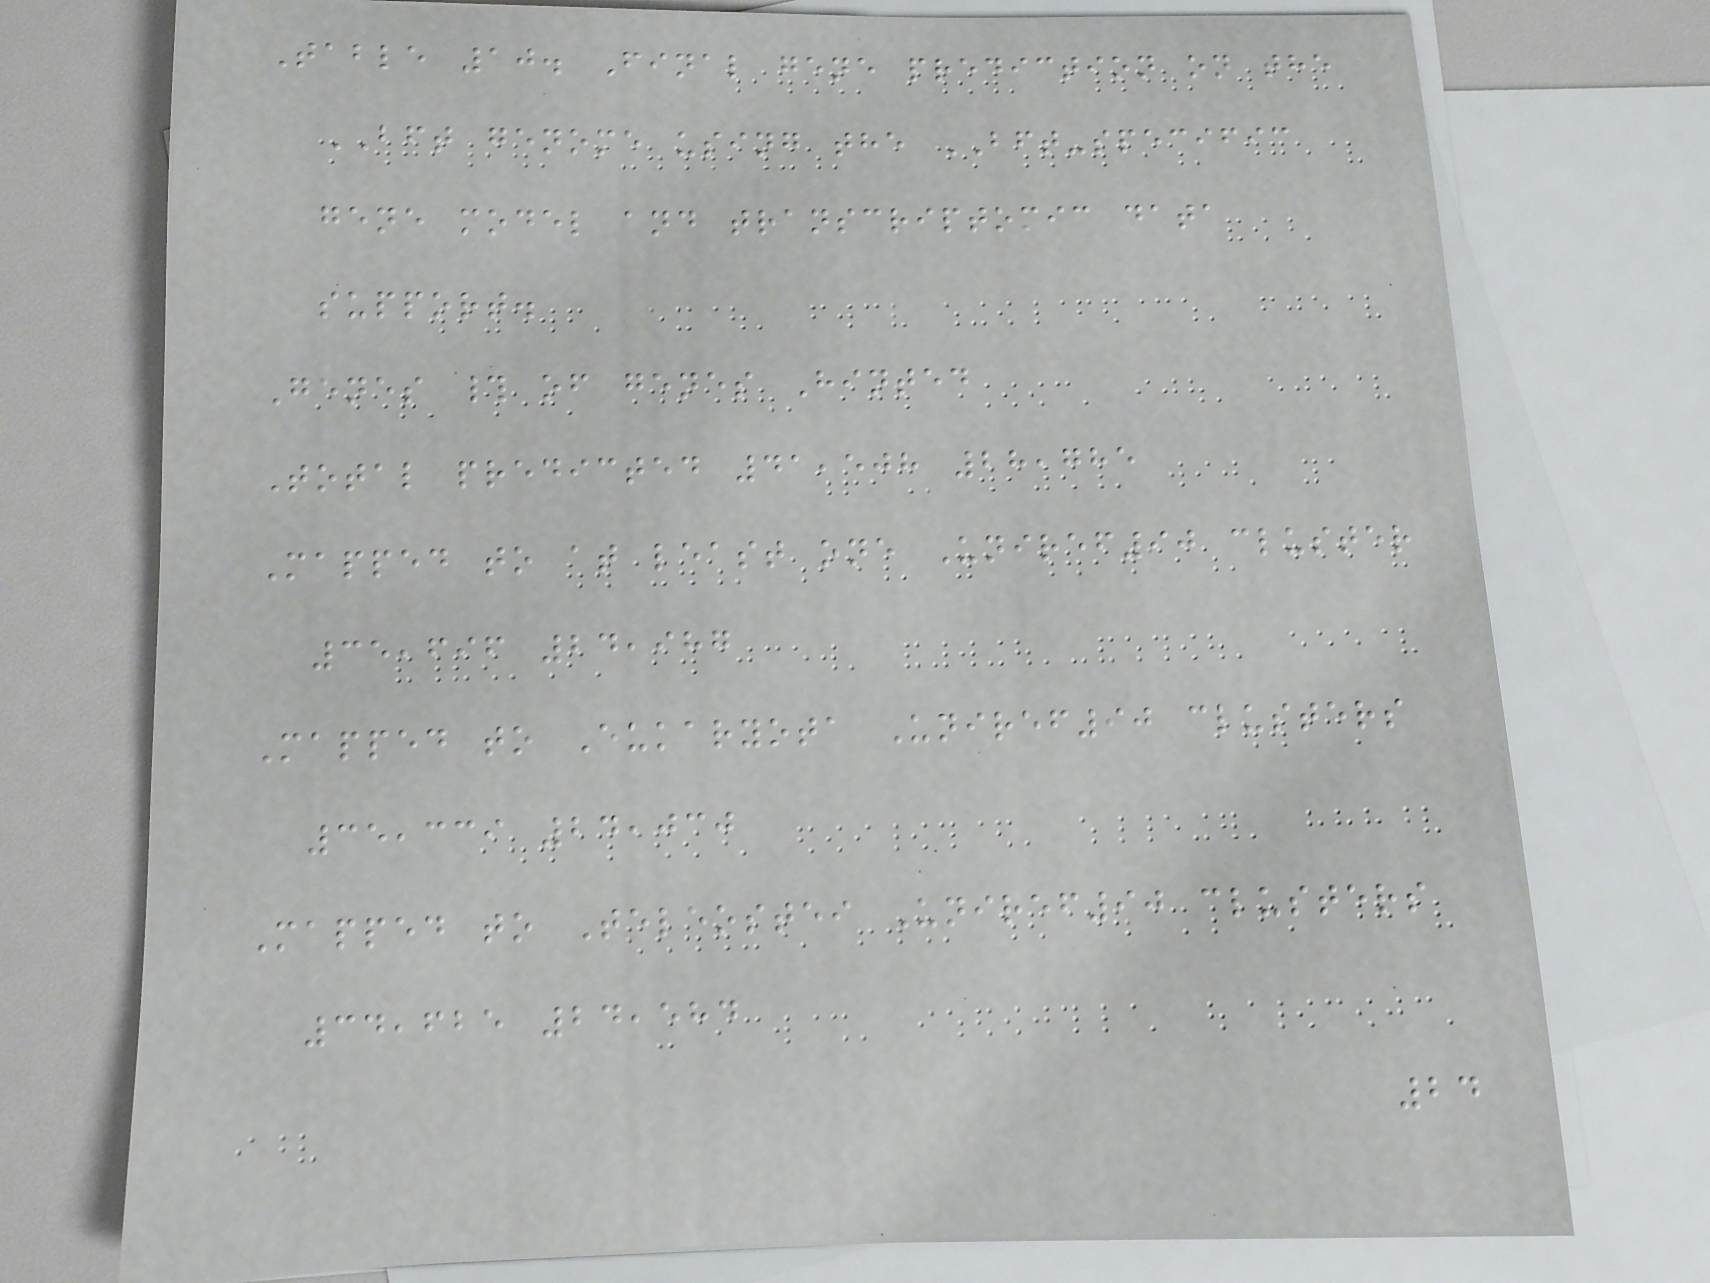Table 10. Final gene prediction on the
BFT genome using the BFT-specific
gene model and transcriptomic data
support.
Genes # of genes Hinted
Total predicted 41,508 28,785
Mapped to at least one Uniref90 cluster
35,696 24,987
Mapped to Eukaryota Uniref90 clusters
35,339 24,030
Mapped to Teleostei Uniref90 clusters
34,625 24,584
24
